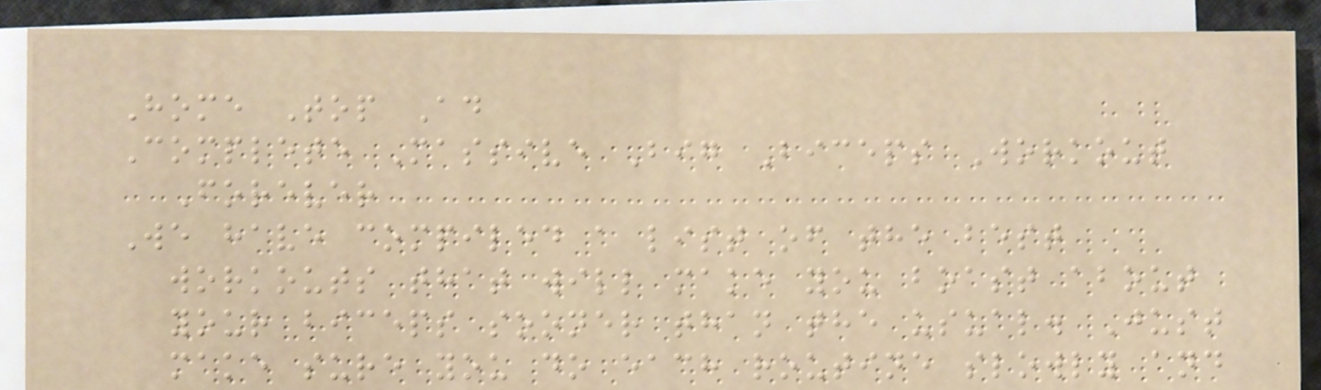Home Top Ad
Complete Massive Big Biceps Workout
Forever
We have compiled a list of the best
workouts that will make you boast about
your biceps sooner than the usual. Just
make sure you do each routine slowly and
